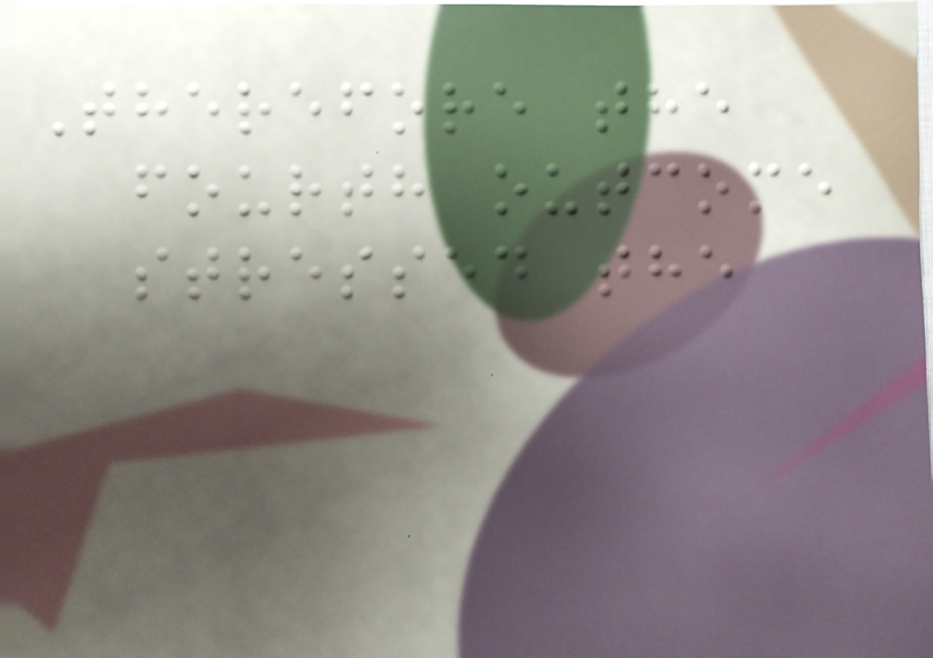Therefore the
fourth outcome
stressed the
